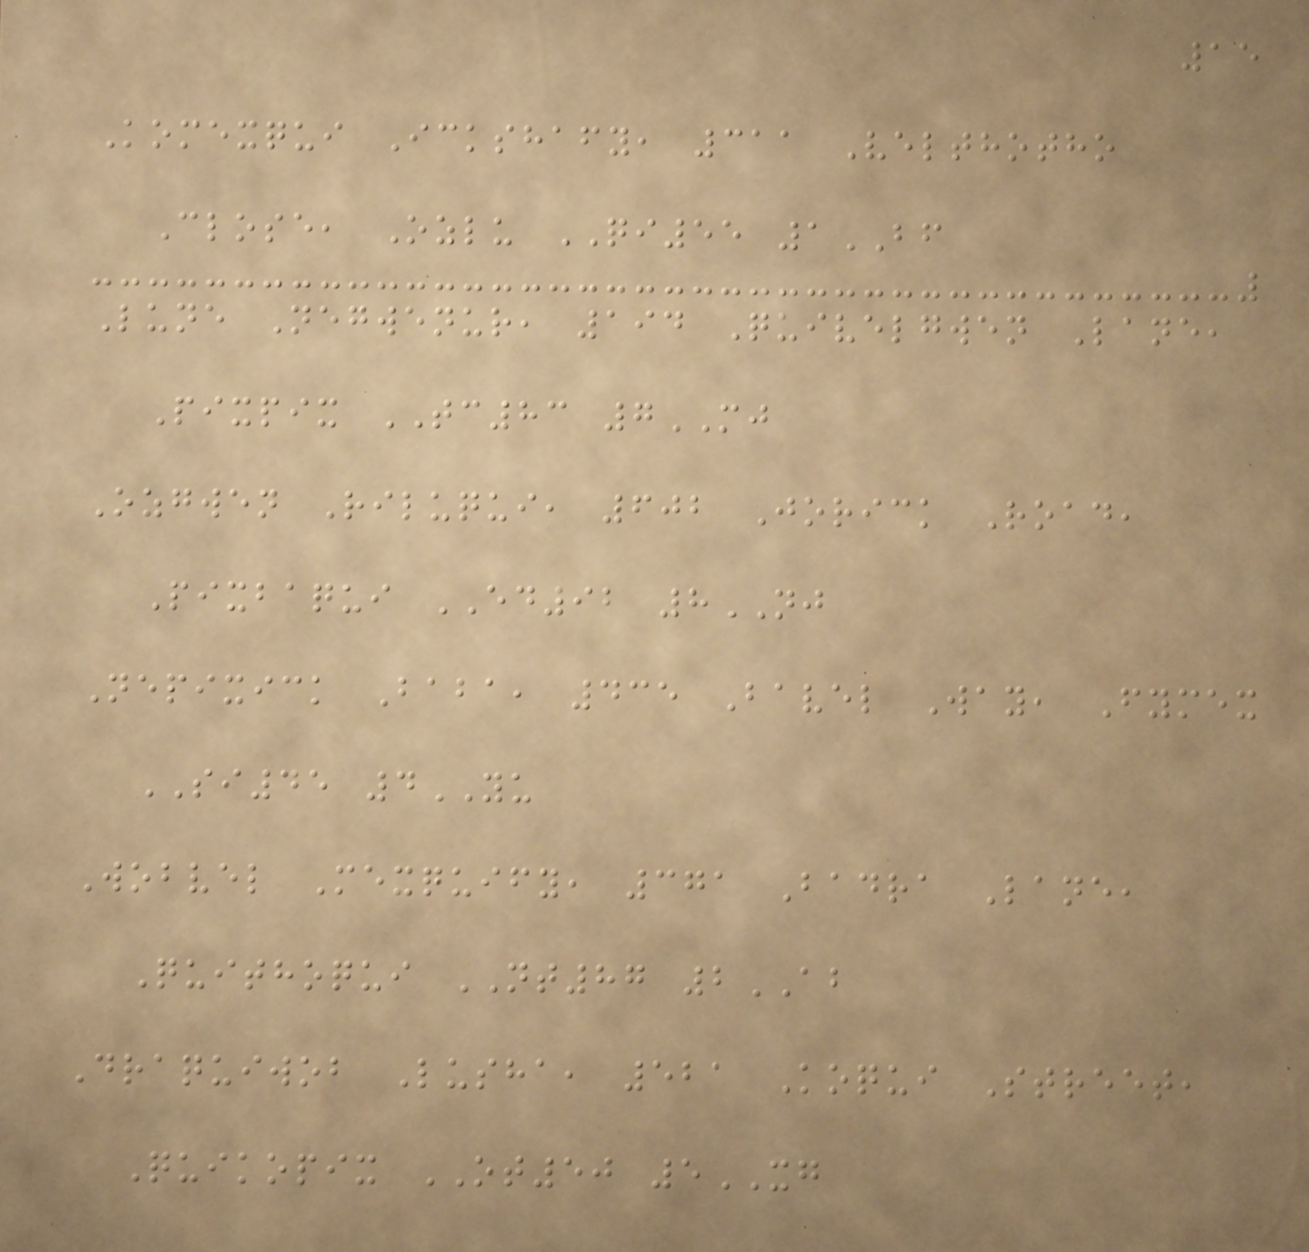15
Komexqui Ickshafy, 311 Velthotho
Close, Ozlu QI55 1BF
Lune Negwenur, 194 Quivelgwen Lane,
Pixpix TC83 7MJ
Ozgwen Riluqui, 602 Jorick Road,
Pixbaqui ED92 8NJ
Nepixick Baba, 435 Bavel Way, Fymex
SI45 4YU
Wobvel Mexquify, 371 Badra Lane,
Quithoqui NT87 2AB
Draquiwob Lusha, 521 Koqui Street,
Quikopix OT50 5XG
